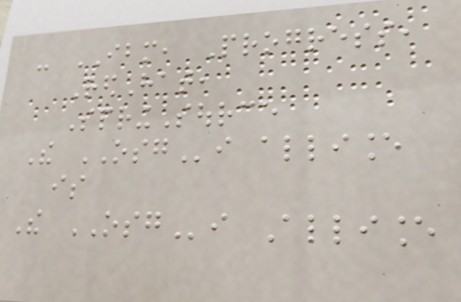- IBM, Progress,
RedHat,
SpringSource
The OSGi alliance
is
The OSGi Alliance
